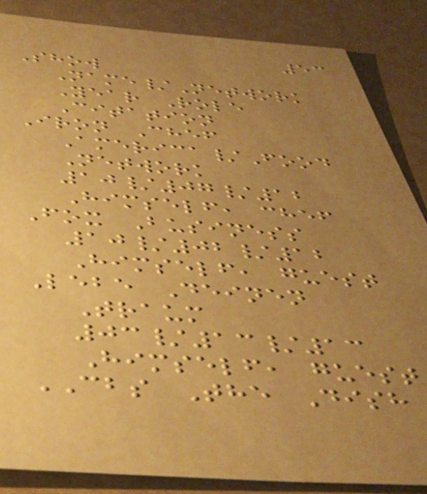53
Show
Name/Network
Year Role
Citation
Iron Chef
America/Food
Network
10/07/12
Himself, chef
Fox Business
10/02/12
Himself, guest
Lebe Deinen
Traum
03/13/13
Himself, guest
CBS The Dish
